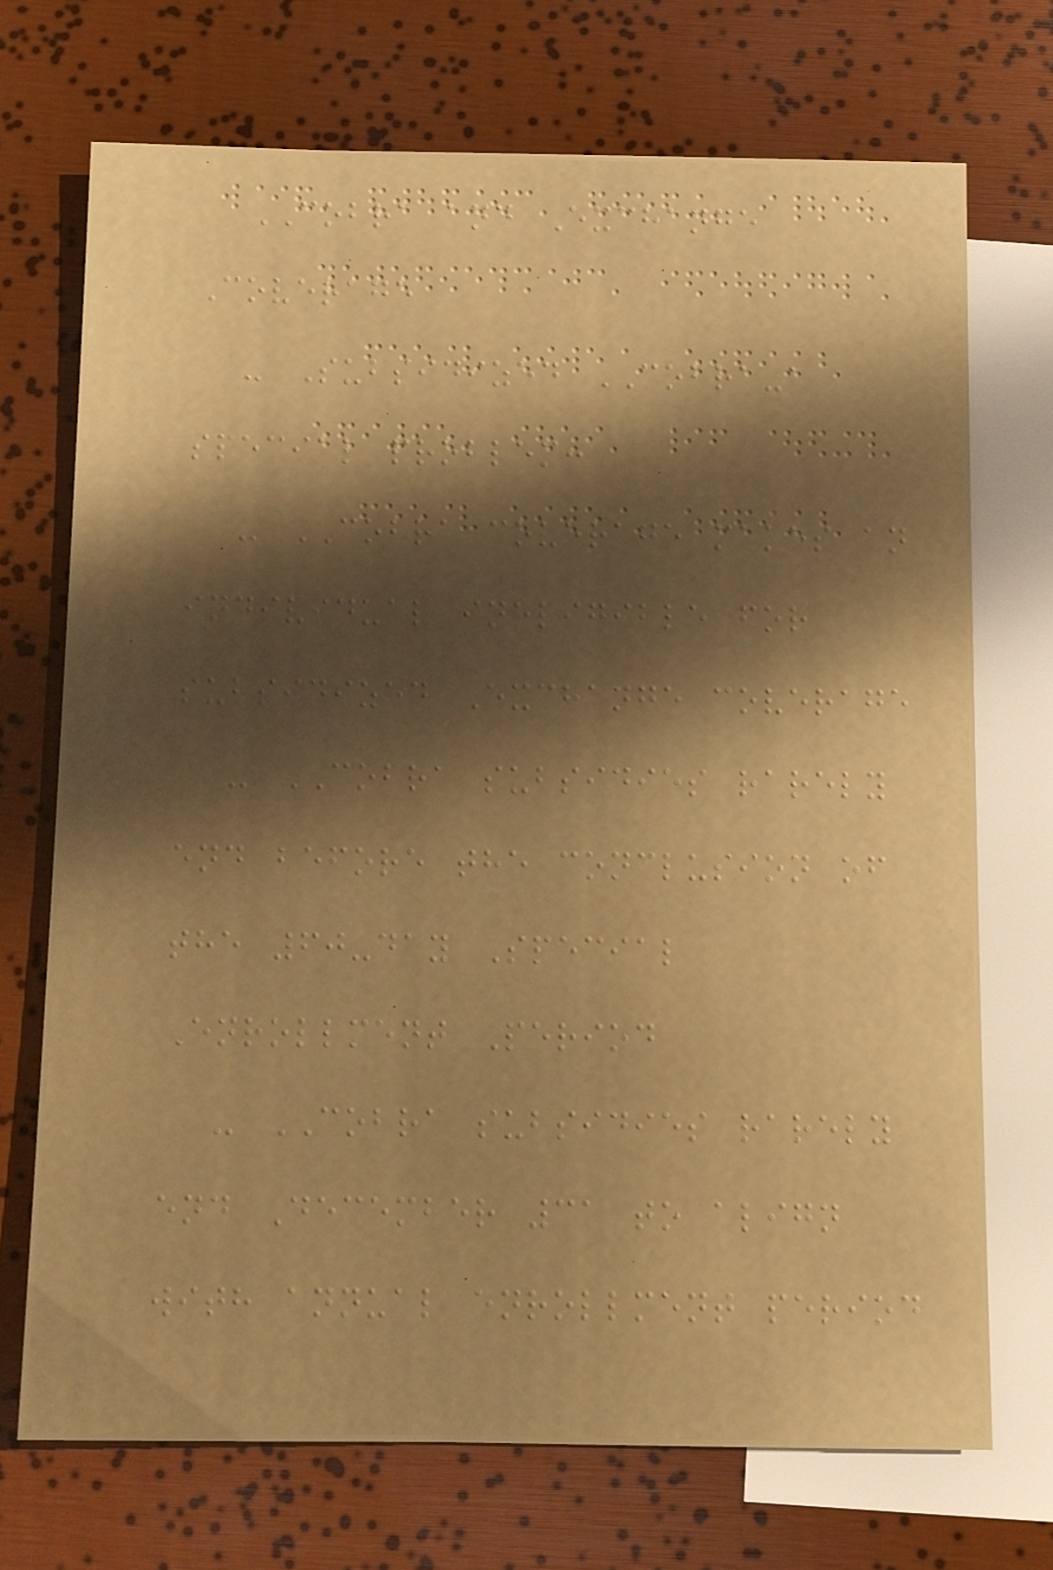COBRA and Exchange
Coverage
- Subsidized COBRA-a
special problem:
- COBRA coverage makes an
individual ineligible for
subsidized Exchange coverage
- COBRA subsidies rarely
end before the conclusion of
the 60-day Special
Enrollment Period
- COBRA subsidies rarely
end December 31 to align
with annual enrollment period
